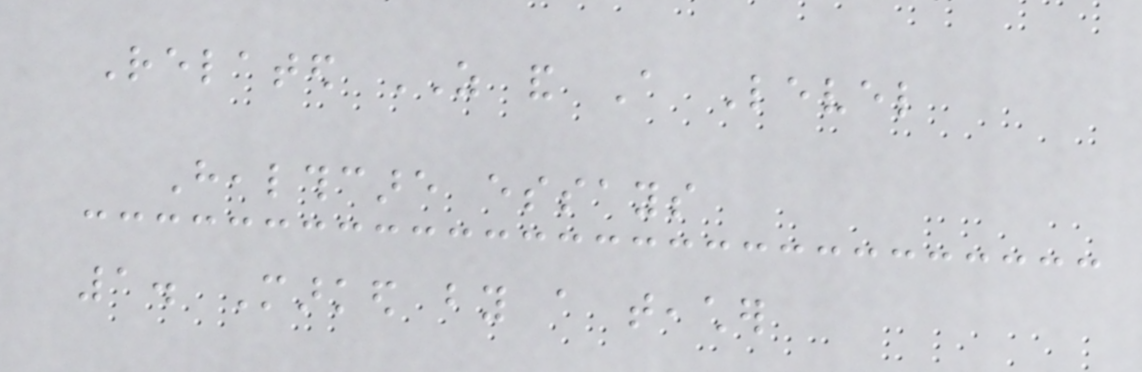Related AS and A Level
Healthcare essays
1. Marked by a teacher
